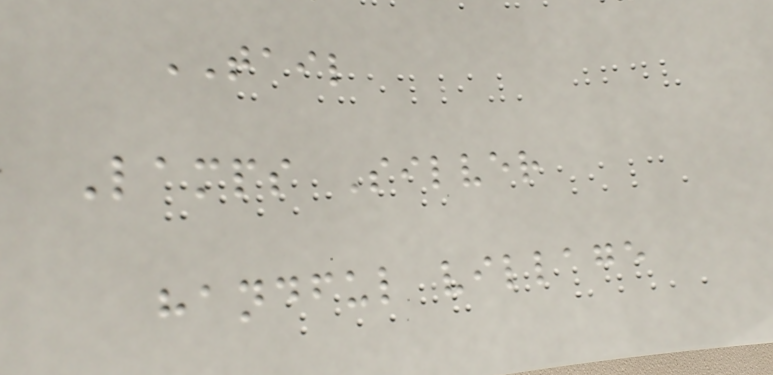TAIL
Lamps Silver
handful village
